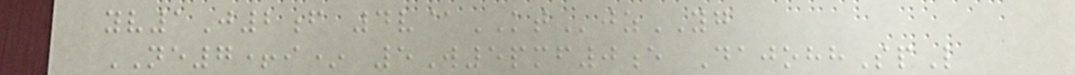yv1J2f 4v@KTjzYG
NE7+i* 5W5pmf0e DajohhSpL
